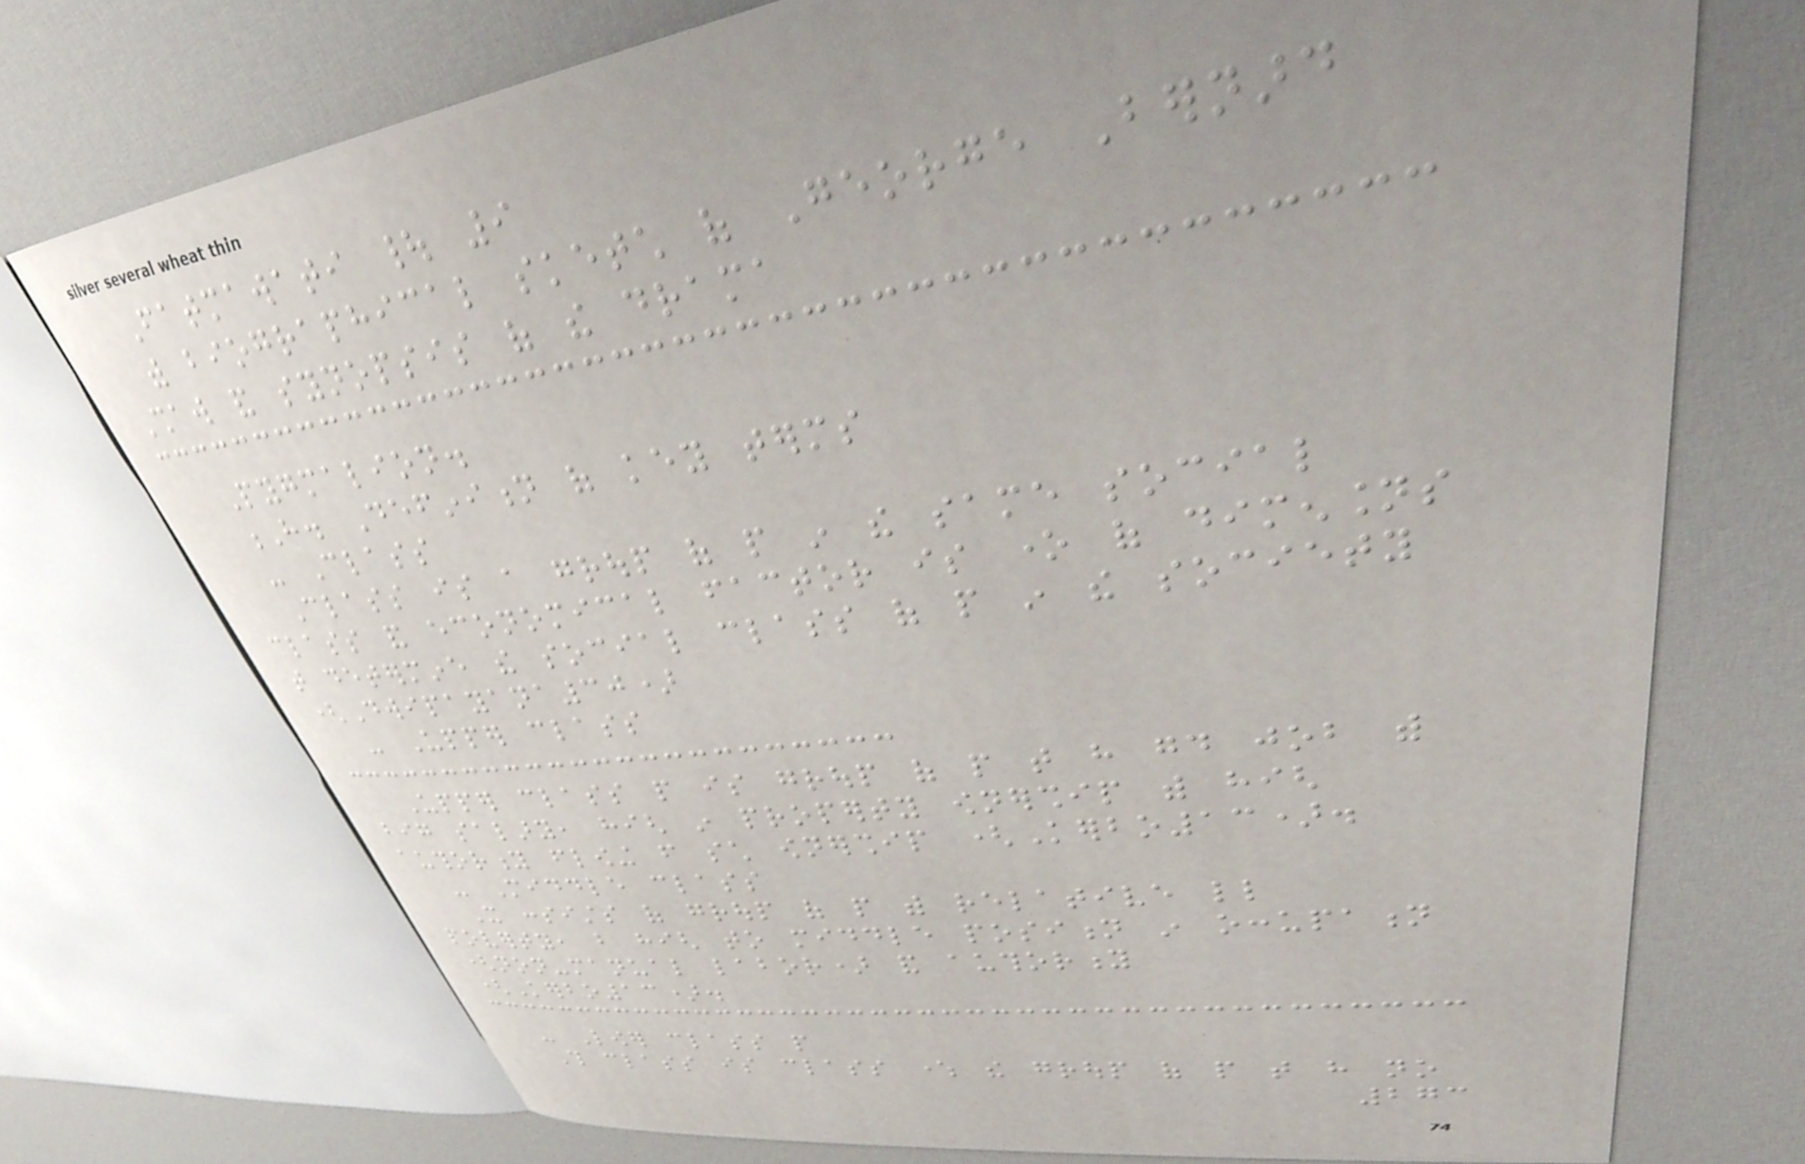Fatmawati | 9
with biographical sketch of George Bernard
Shaw and synopsis of the drama
Pygmalion.
H. Definition of key terms
- Class
Class is a group of people in the same social
class and economical factor is one of dimensions
that determine the social class of people in the society
(Dwipayana30)
- Upper class
Upper class people is group of people that have good job with
big salary, high in property ownership with high
authority flowing from such ownership (Kerbo13).
- Middle class
It consists of group of people with relative little
poverty, but high to middle position in occupation
(non-manual labor) and authority
(Kerbo13).
- Lower class people
This class is class where the group of people that have no
273
